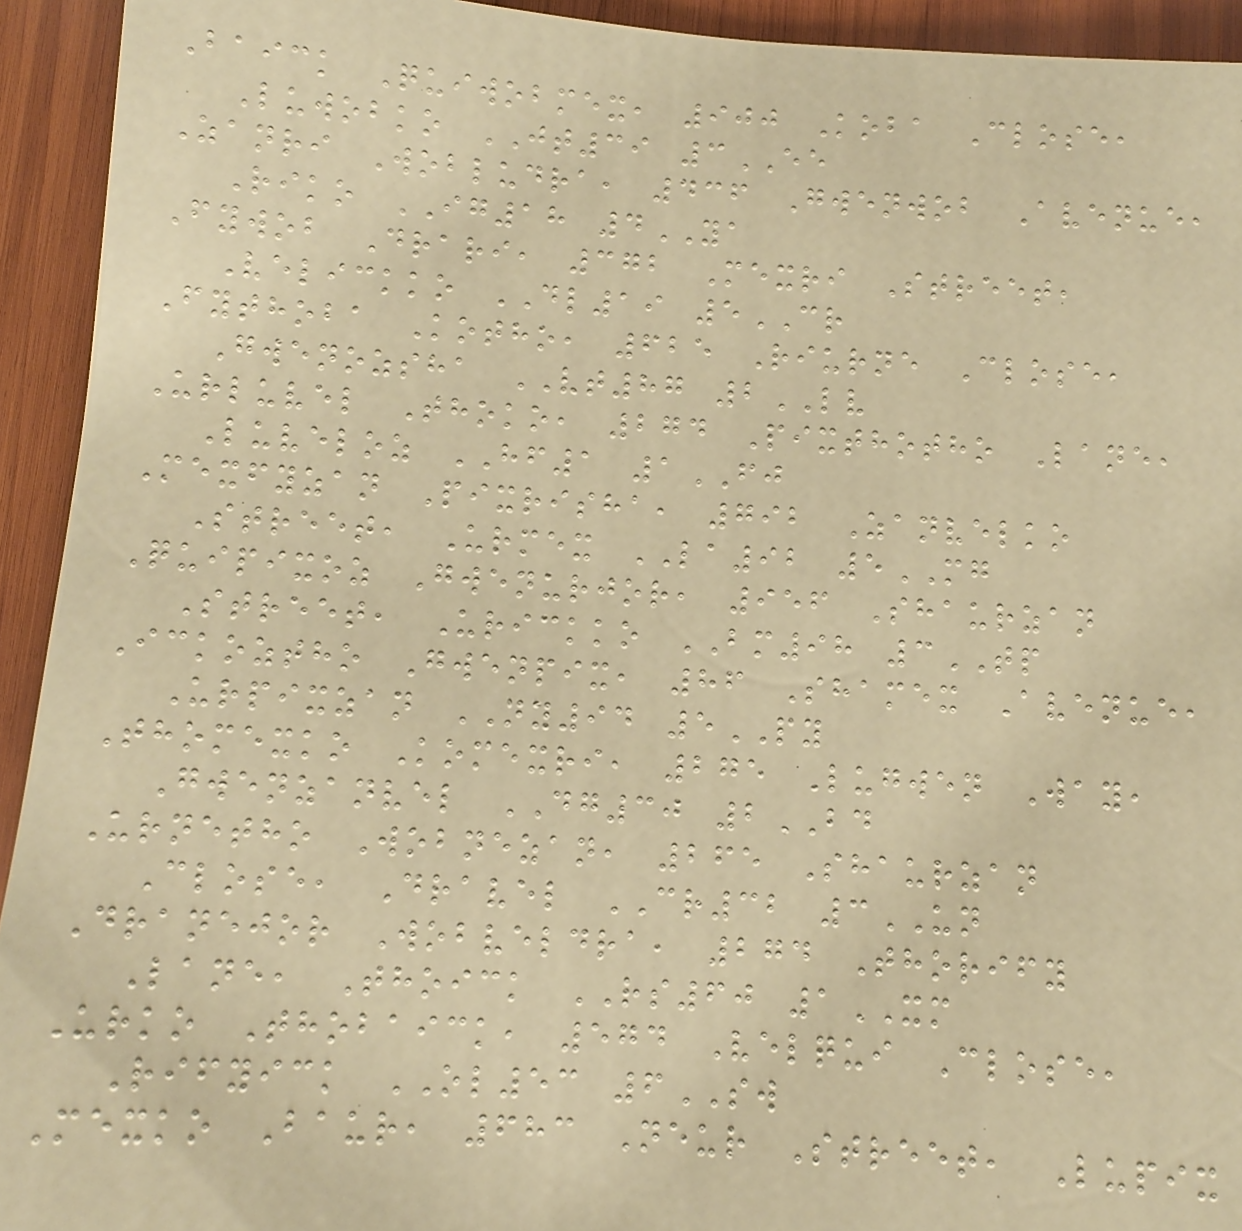Baick Quiwobmex, 900 Koba Close,
Luwobko JT39 3EE
Zanri Wobludra, 436 Gwenwob Avenue,
Riko IG18 4YA
Fywob Drari, 372 Mexri Street,
Velickko DL19 5CR
Fythoba Kotho, 625 Riurne Close,
Gwenozsha VT87 2LV
Urluvel Thoko, 274 Pixthotho Lane,
Luveloz HF1 1FJ
Mexfyzan Pixrisha, 792 Zanvelko
Street, Urmex LA92 5MG
Quipixoz Gwenurjor, 956 Shaurzan
Street, Urickko BM98 3TP
Ickoztho Gwenpix, 86 Shamex Avenue,
Urpixzan NY94 5PY
Thomexko Komexri, 275 Lugwen Way,
Gwenzanvel DG30 2BD
Urnetho Wobnezan, 265 Shaurzan
Close, Dravel CR32 3UN
Dranejor Wobveldra, 274 Thorify
Lane, Thoick RS60 1XM
Urko Thobaick, 574 Velqui Close,
Rifyick OL53 6SW
Mexko Baur, 683 Neur Street, Lupix
